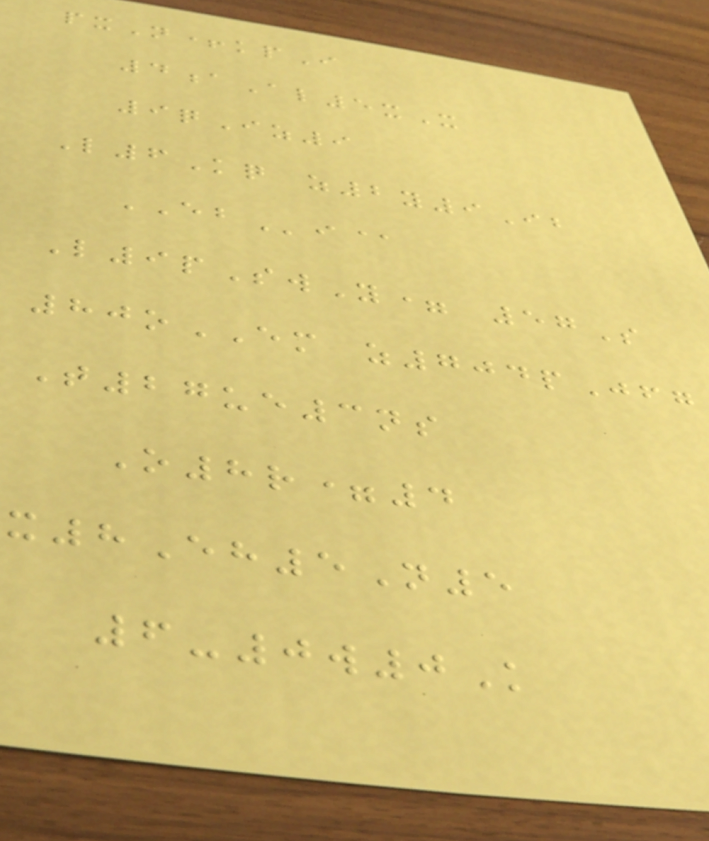pxN+kpI
4aAl5xX
9qIz9
L6Kq z2y9Ib
EBi@
L9pSwY= 57S
80oEM z704pJfg
T27ue3ns
O8r=4
x8Eh5N5
6-0w0K
